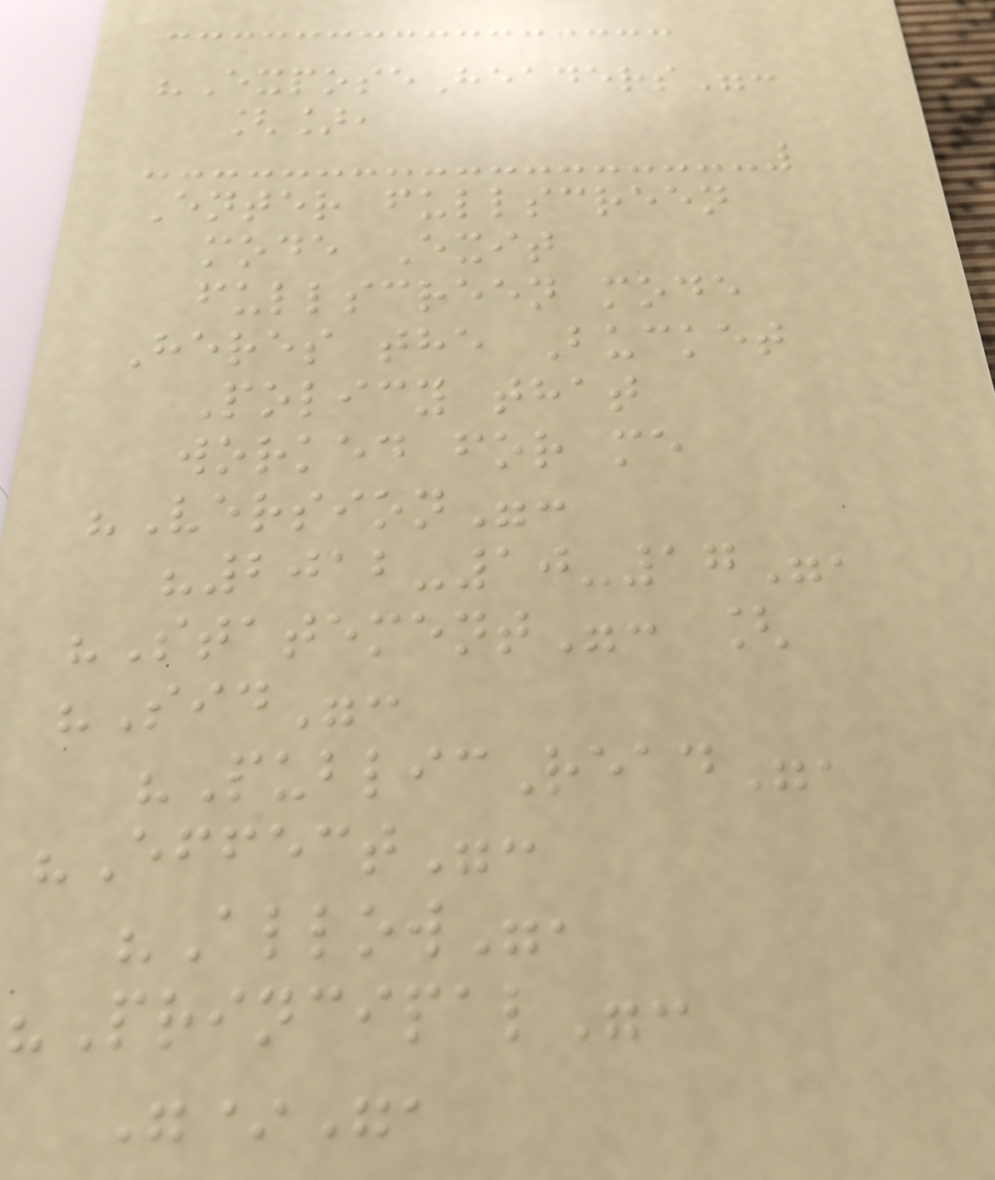"ExposeHeaders":
[],
Enter fullscreen
mode Exit
fullscreen mode
Heres the Bucket
Policy that
worked for me
"Version":
"2012-10-17",
"Statement": [
"Sid":
"PublicRead",
"Effect":
"Allow",
"Principal":
"*",
